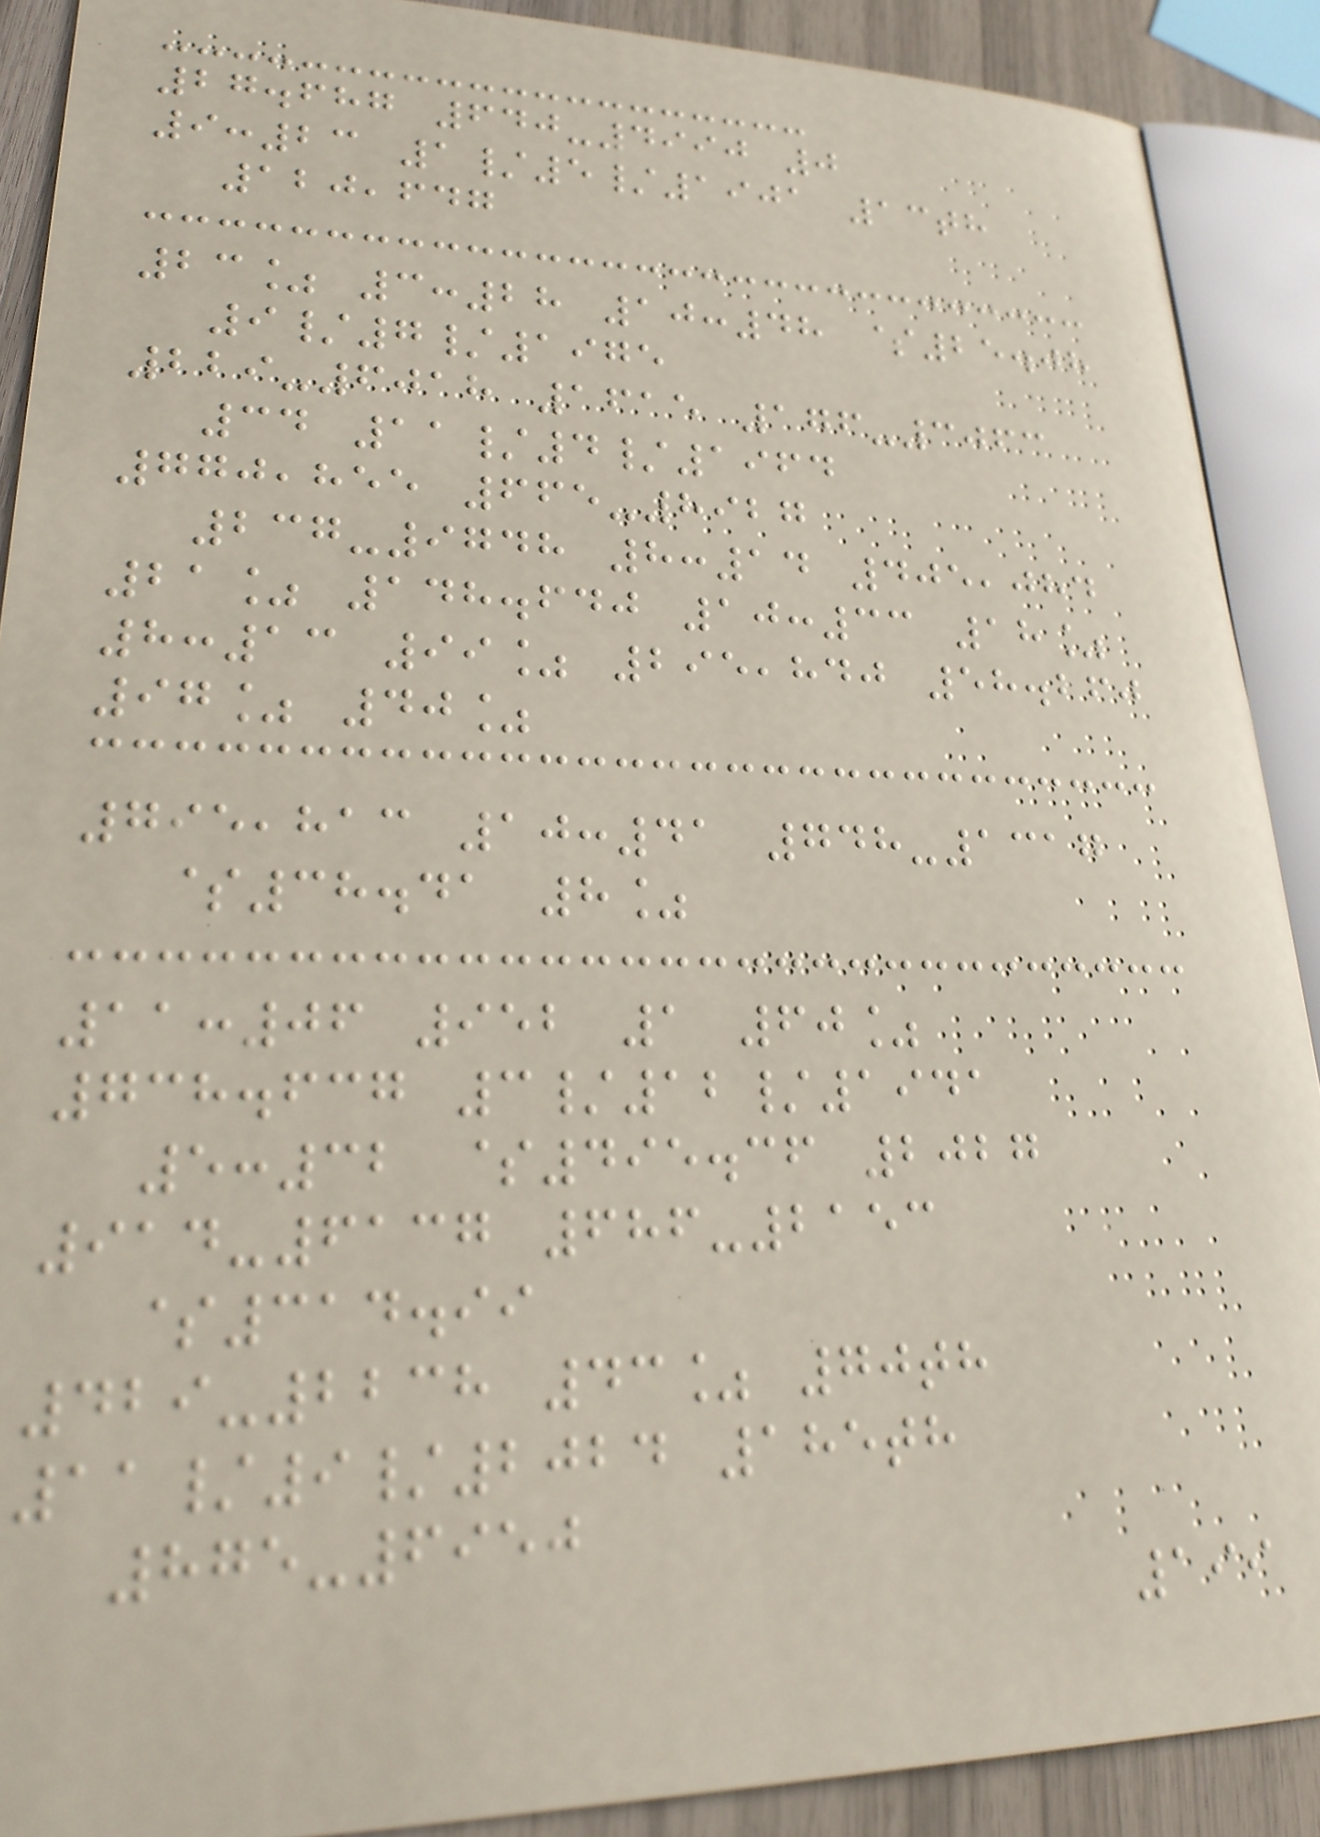27.687 640-4990 0
9:23 1/5/1901 13th
120,647
23% 3:28 10:48 $25.08
9/7/1975
229-6018 1615 176-3063
34 11/4/1964
770,855 665-8927
237-9748 8:14 405,084
21% 148.640 10:33 18%
8:13 99% 295,840 58.260
97% 40%
795,813 10:41 748-1317
$38.41 8%
11:06 952 1 60%
738.637 3/12/1941
5:32 $495.36 2027
914-6137 686-2153
$314.99
429-2238 43% 70th
11/9/2024 185th
875-6950
199
